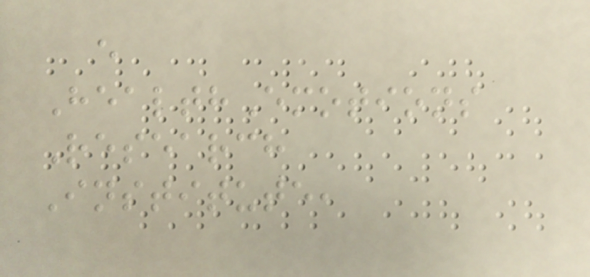e
HealthEmotions
Research
Institute,
